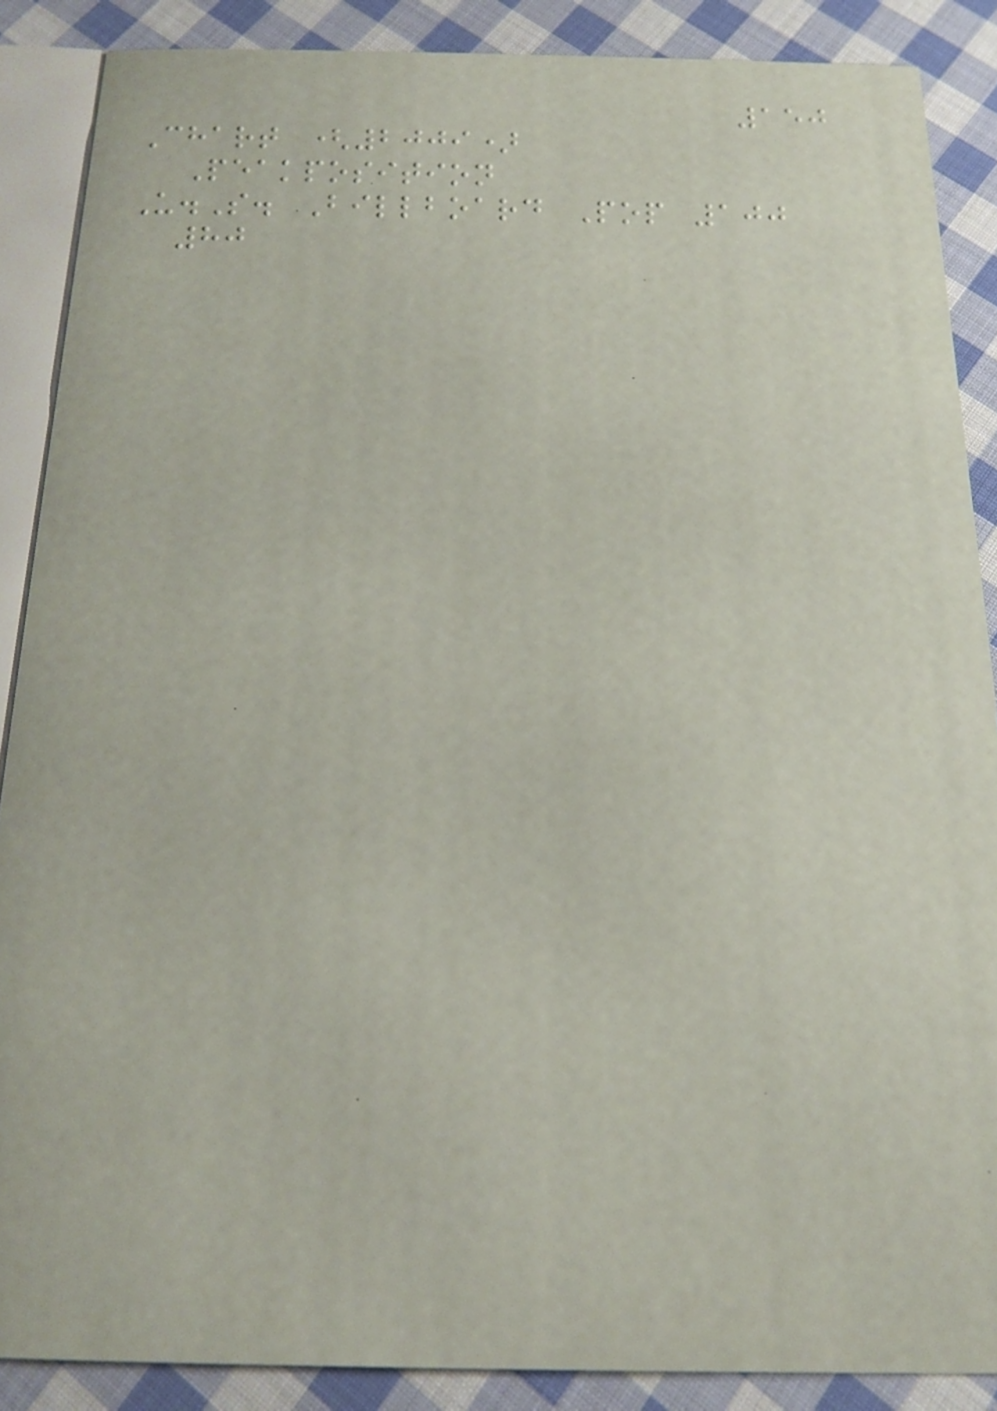150
Chart (2009)
Peakposition
U.S. Billboard Pop 100
80
